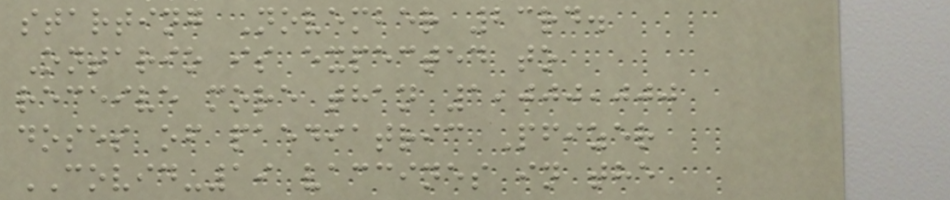starting November 23rd.
Ontario is expected to
receive more than 1,000,000
doses of paediatric Pfizer
COVID-19 vaccines in the
